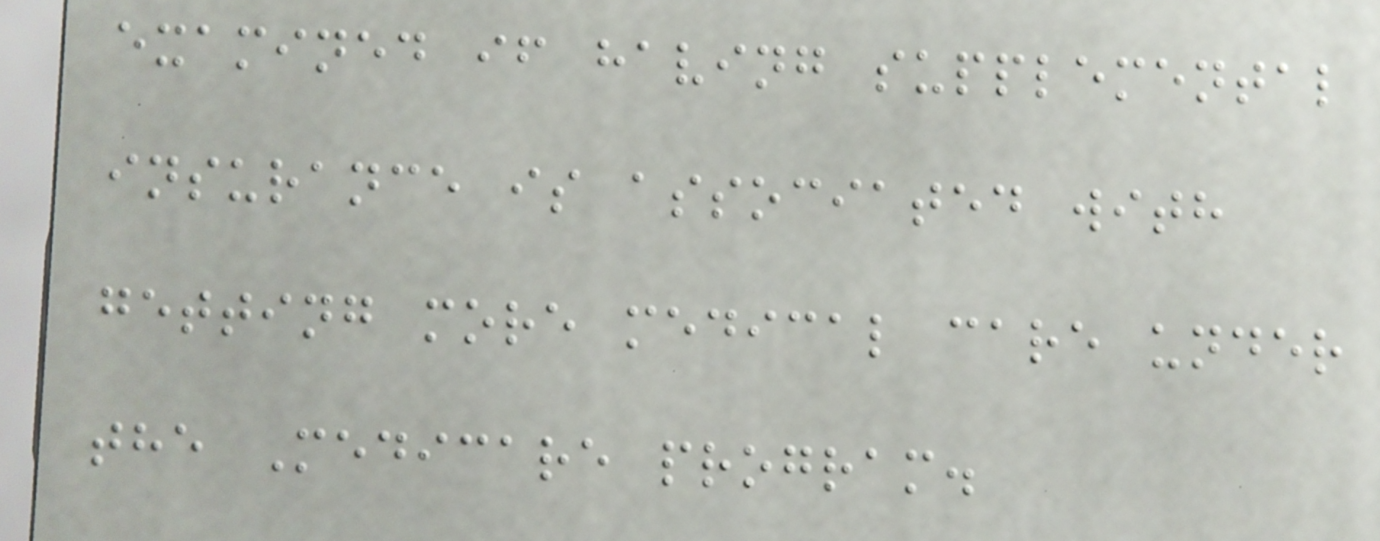examined if having supplemental
insurance is associated with
getting more medical care under
the Medicare program.
